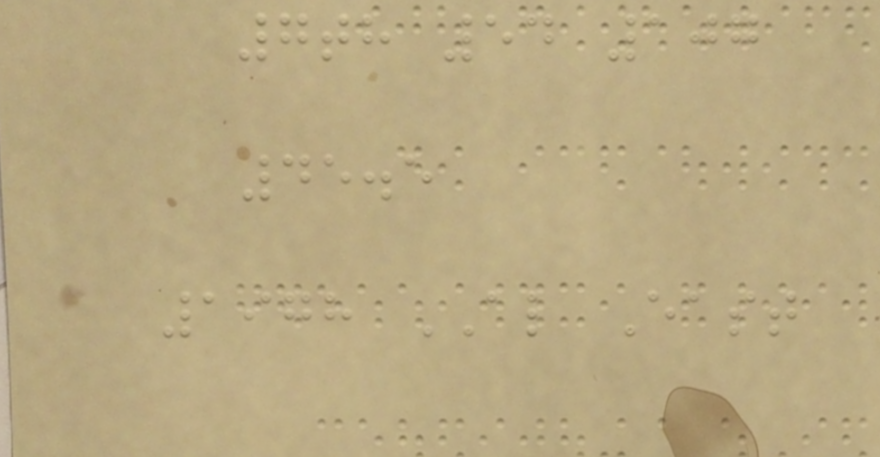7th 54 107
45.5
1978 AL East
